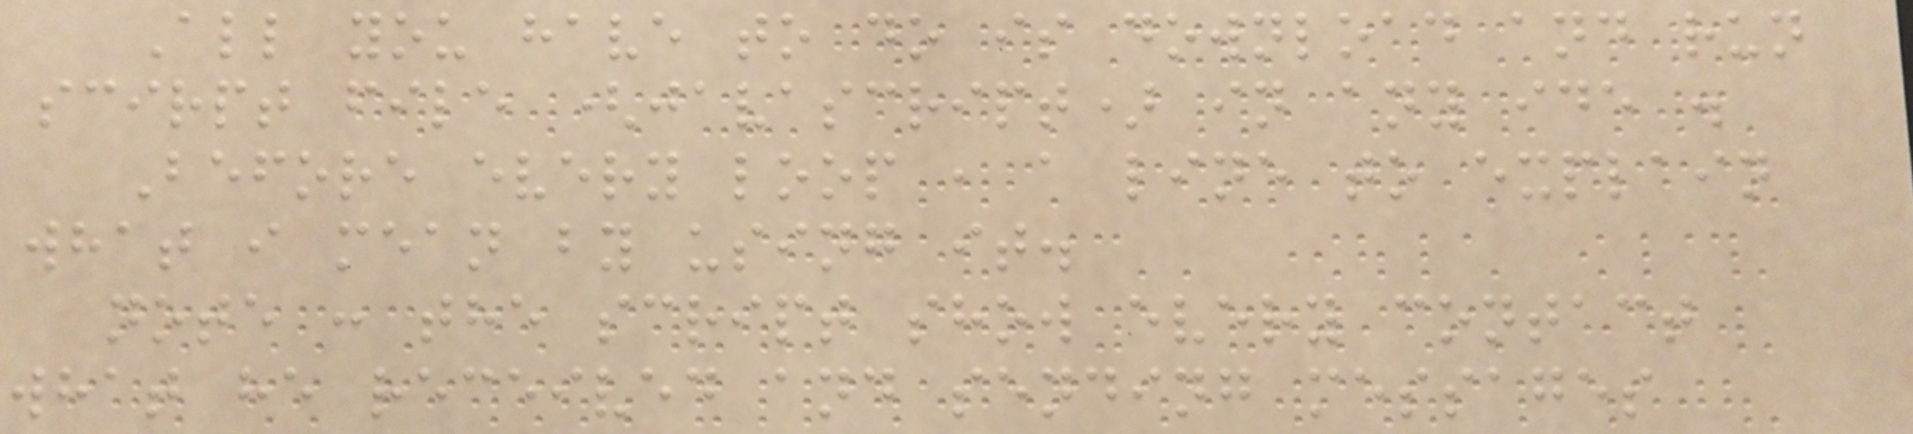All you have to do is download and run
scirpt file (javascript) in any ide .
Before every loop , a line to explain
what i mean by using it.
note : the script show every contact
what he received and sending messages
